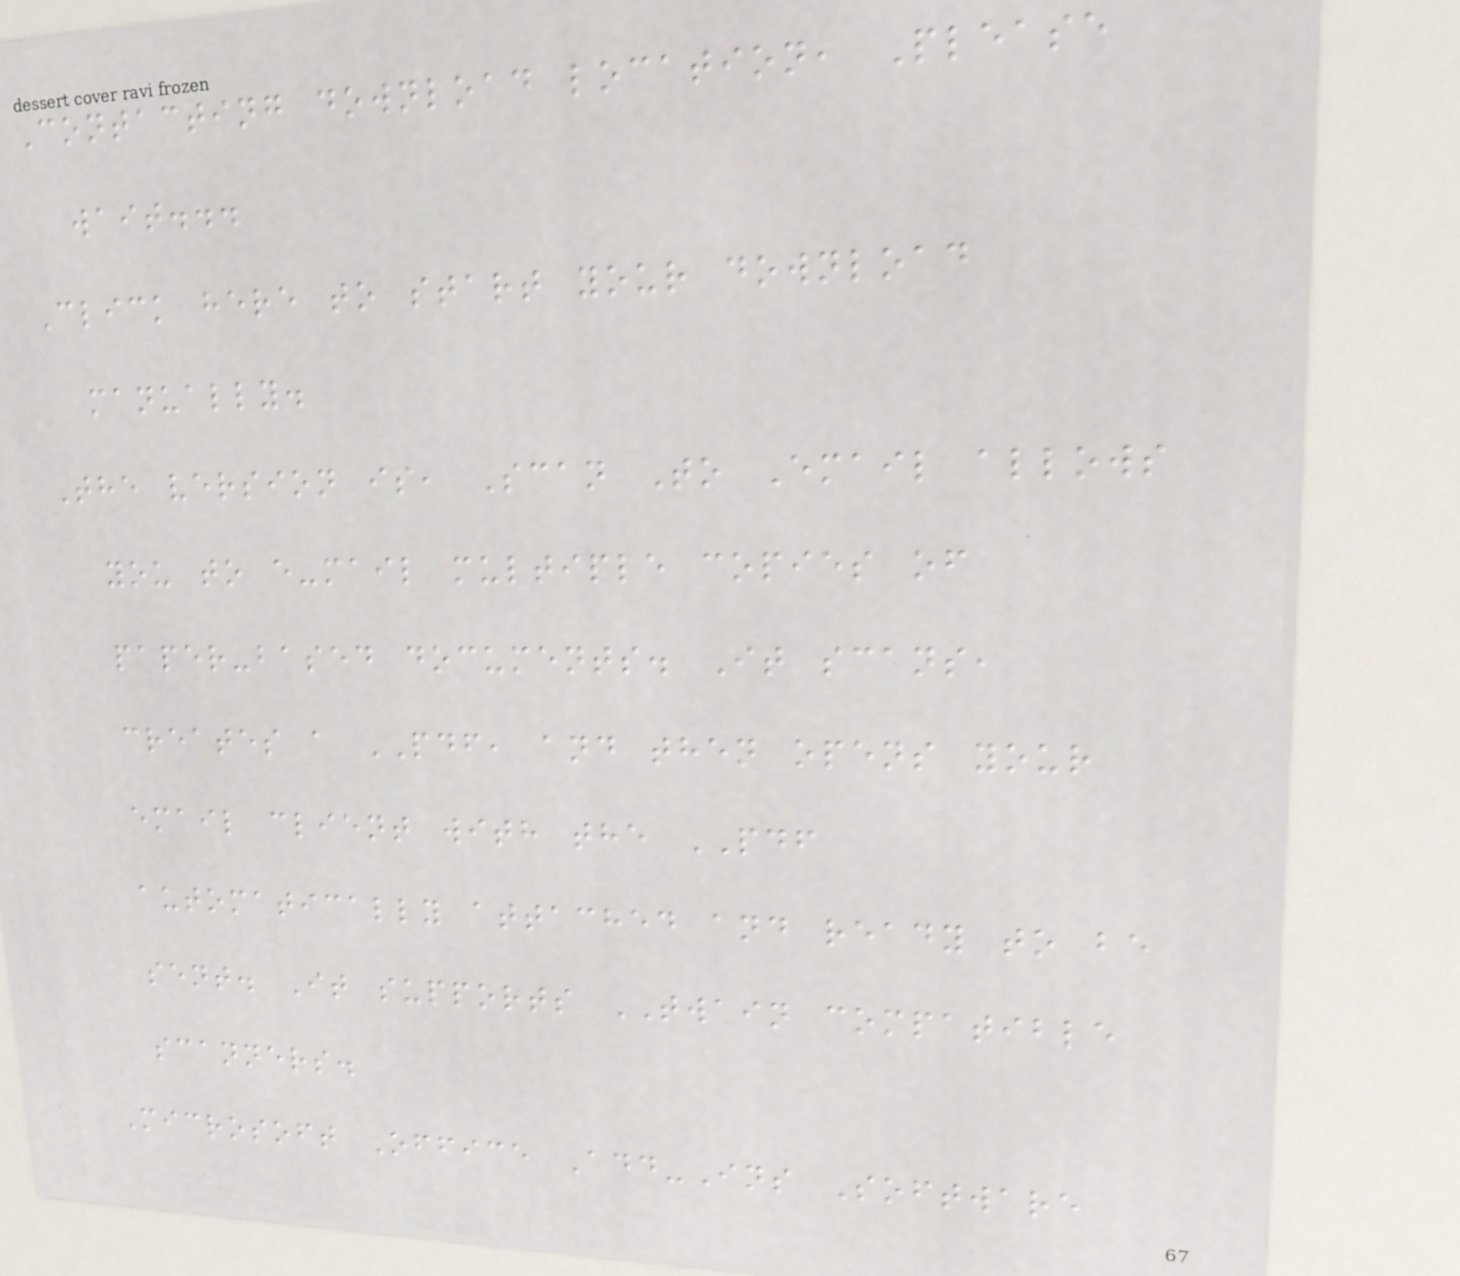Contacting download location, Please
wait...
Click here to start your download
manually.
The version is, Scan To Email allows
you to e-mail multiple copies of
paper-based documents. It scans,
creates a PDF, and then opens your
email client with the PDF
automatically attached and ready to be
sent. It supports TWAIN compatible
scanners.
Microsoft Office Add-Ins Software
